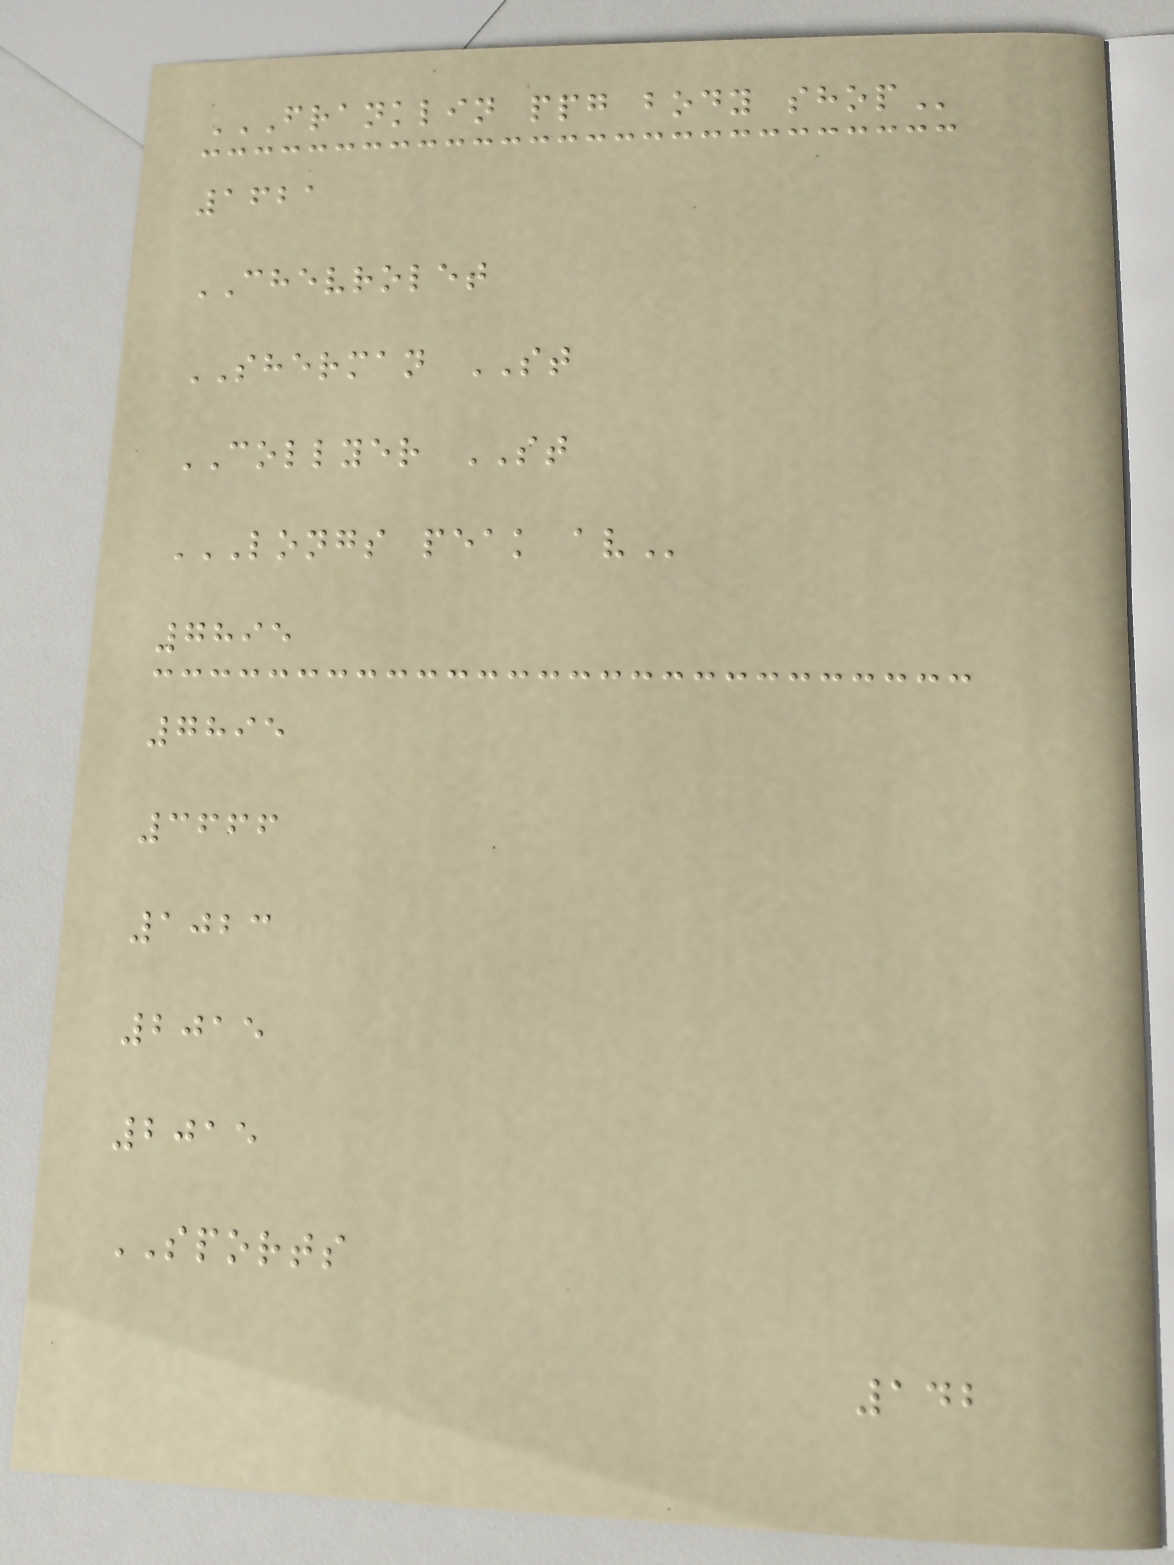FRANKLIN PPG BODY SHOP
1621
CHEVROLET
SHERMAN ST
COLLYER ST
LONGS PEAK AV
7895
7895
3666
1023
2015
2015
SPORTS
142
